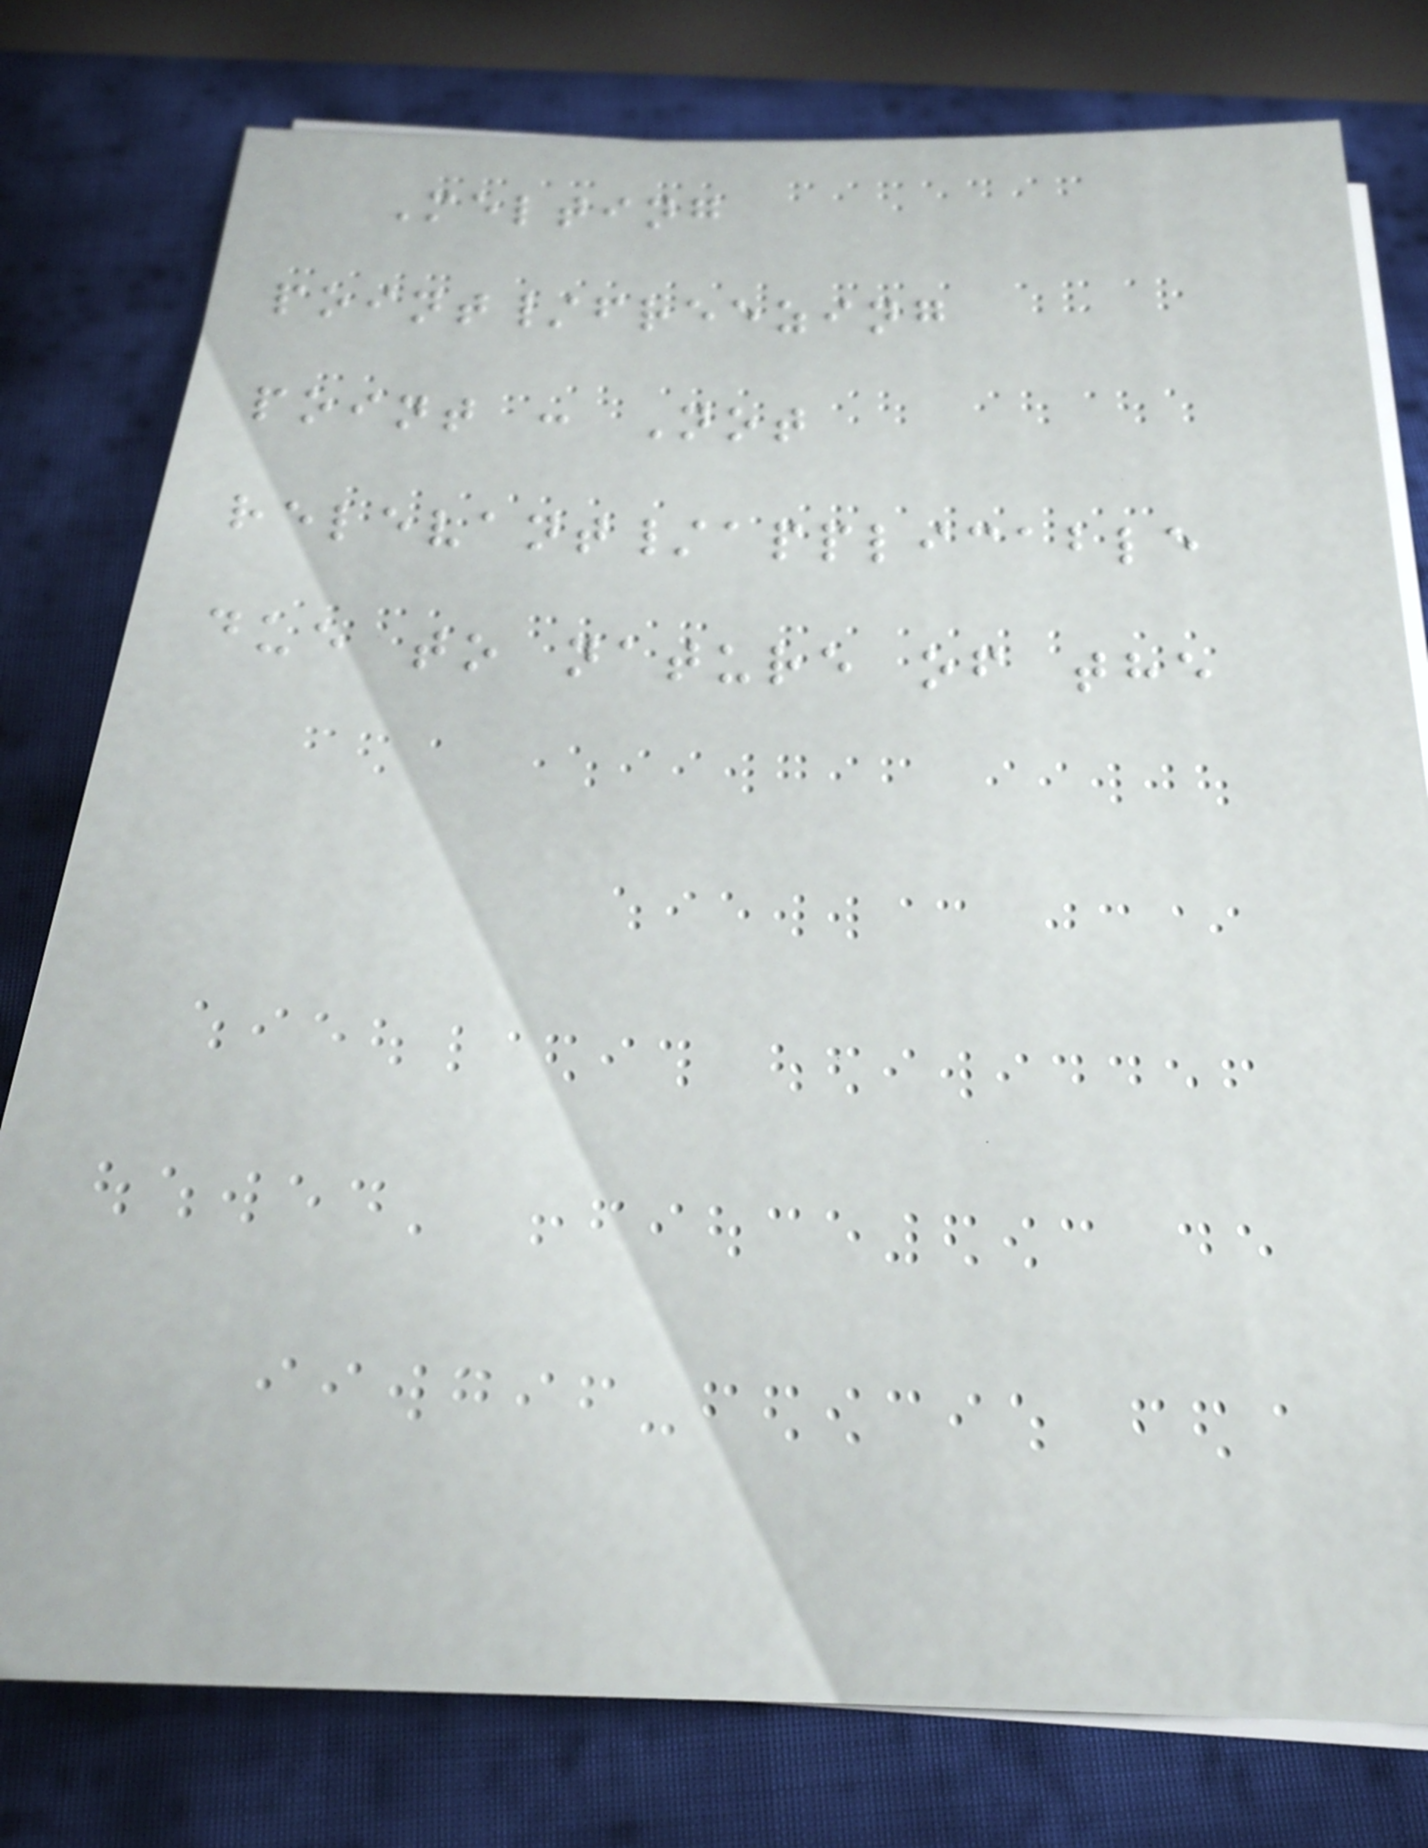Melting
point/freezing
point : Not
relevant/applicable
due to nature of the
